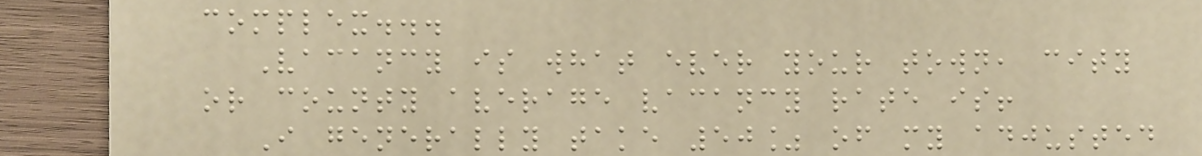complex...
Vacancy is what ever your town, city
or county average vacancy rate is!
I generally take 50% of my adjusted
